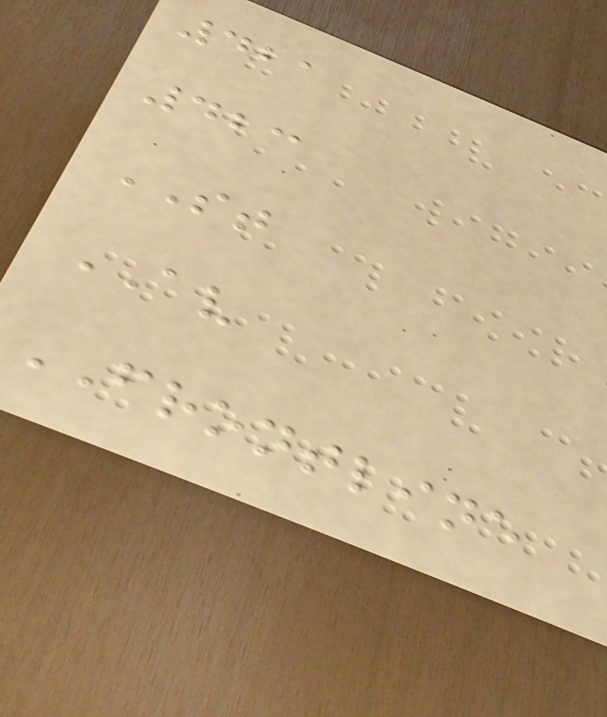421
423
ST
AV
FRONTLINE
